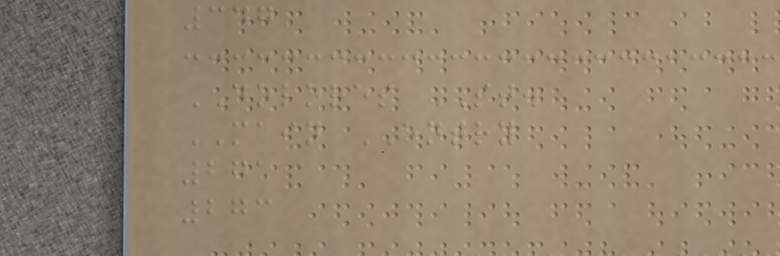347
DOLORES ST.
MAIN ENTRY
271
273
